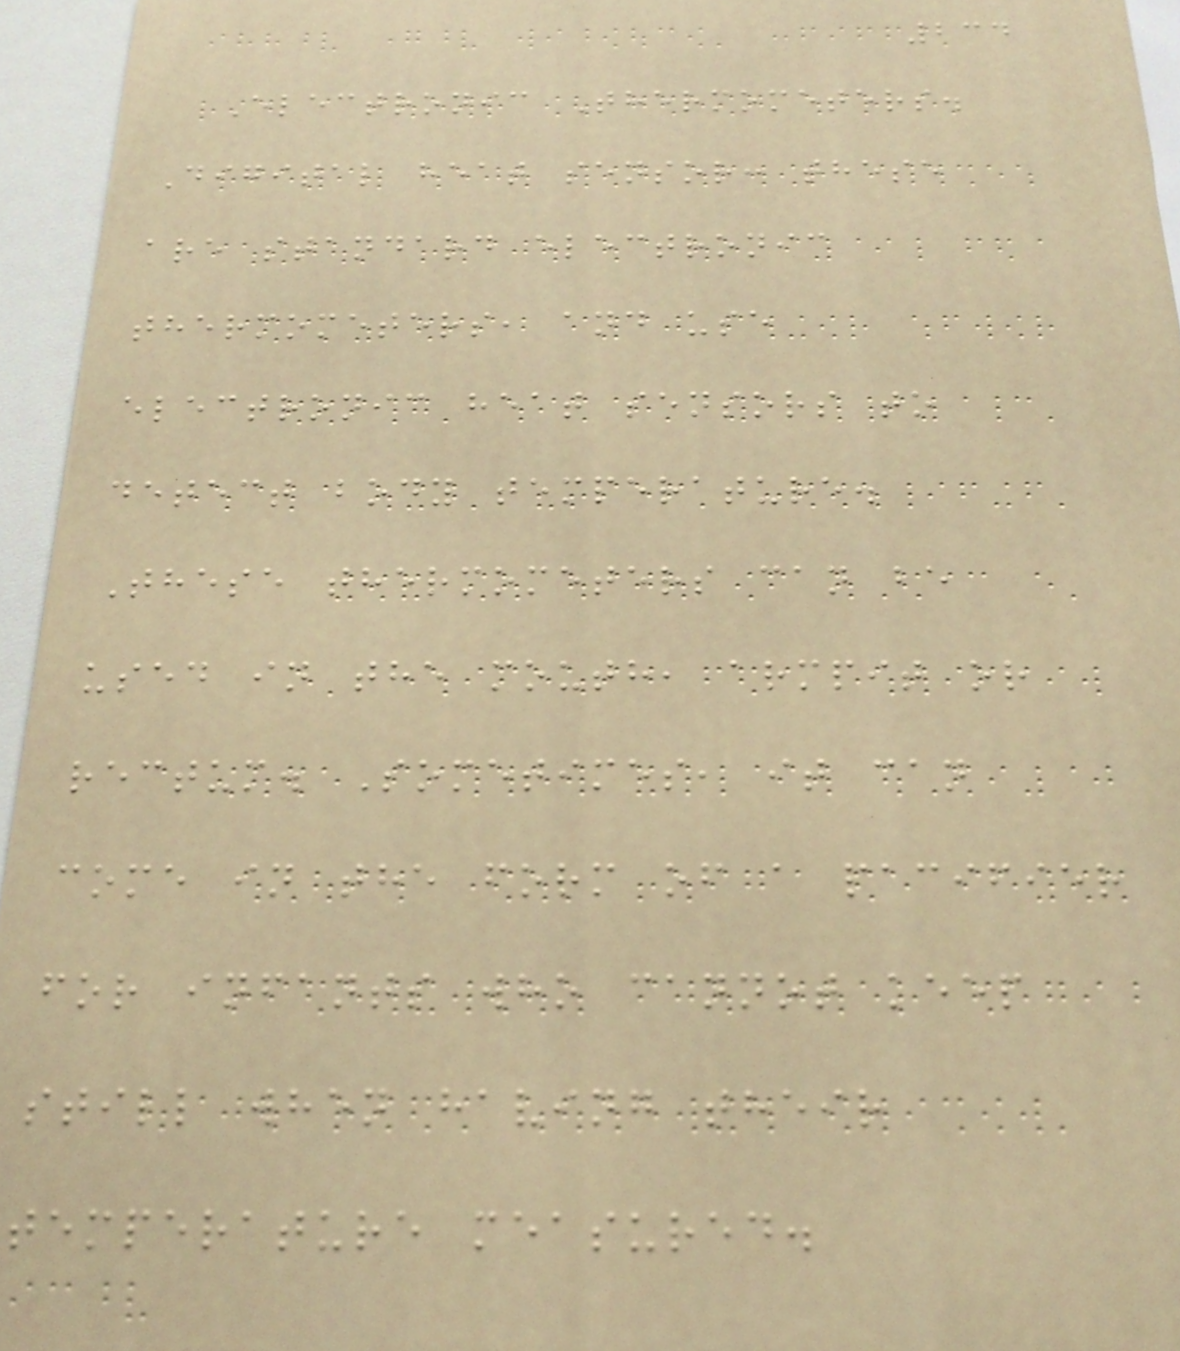234
Electronic Thermometers.
Digital heat sensor: these
are standard electronic
thermometers, and use
electronic heat sensors to
detect body temperature.
These thermometers can be
used in the mouth, armpit or
rectum. Sometimes, it can
come in the form of a pacifier
for infants who cannot keep
still when having their
temperature measured.
